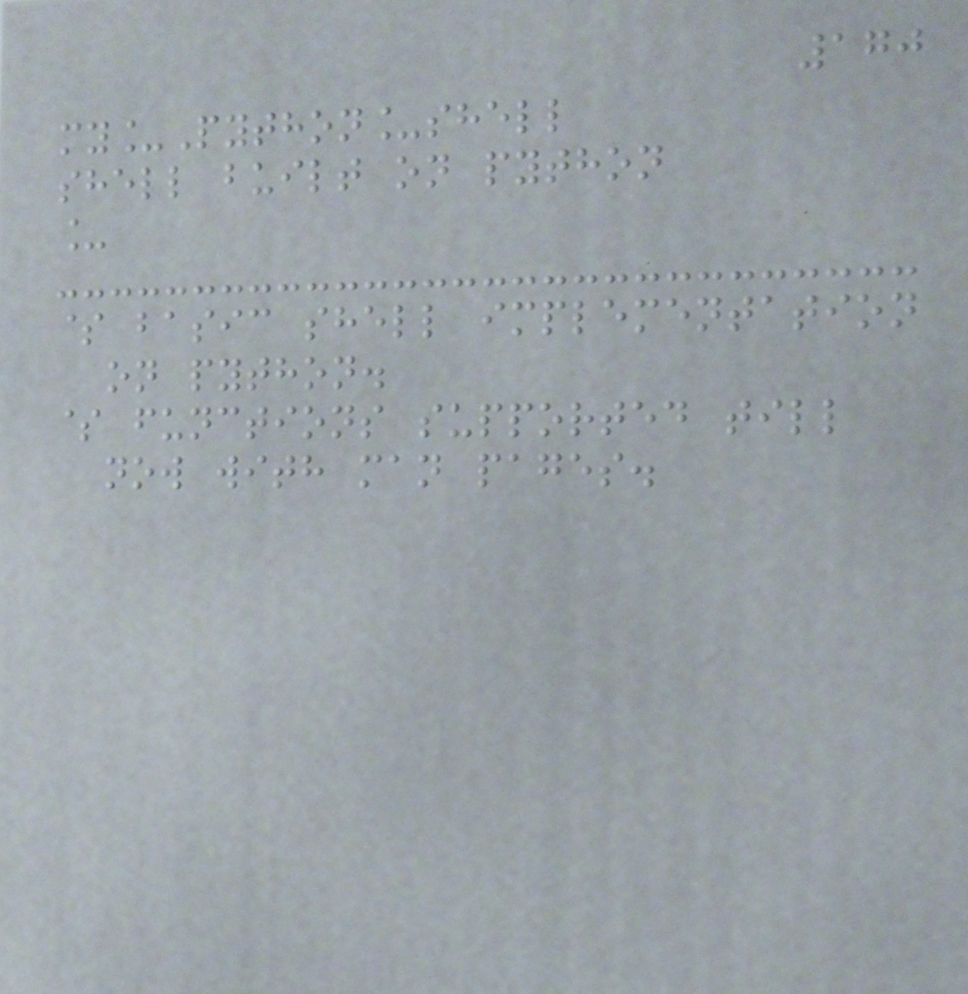170
my_Python_shell
shell built on python
_
$ basic shell implementation
on python.
$ functions supported till
now with man pages.
